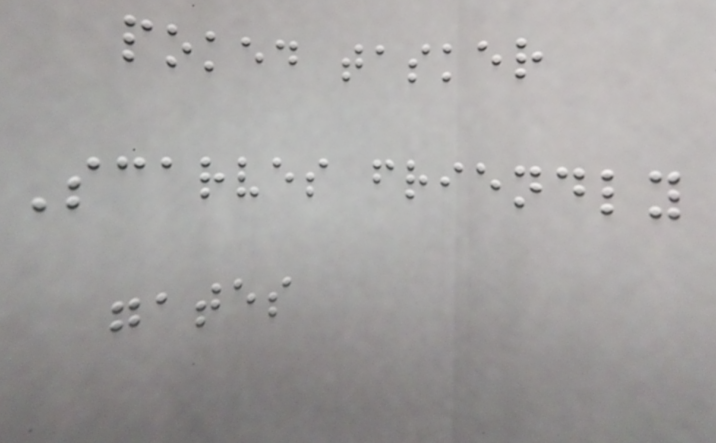poked tasker
Scarves friendly
gates
